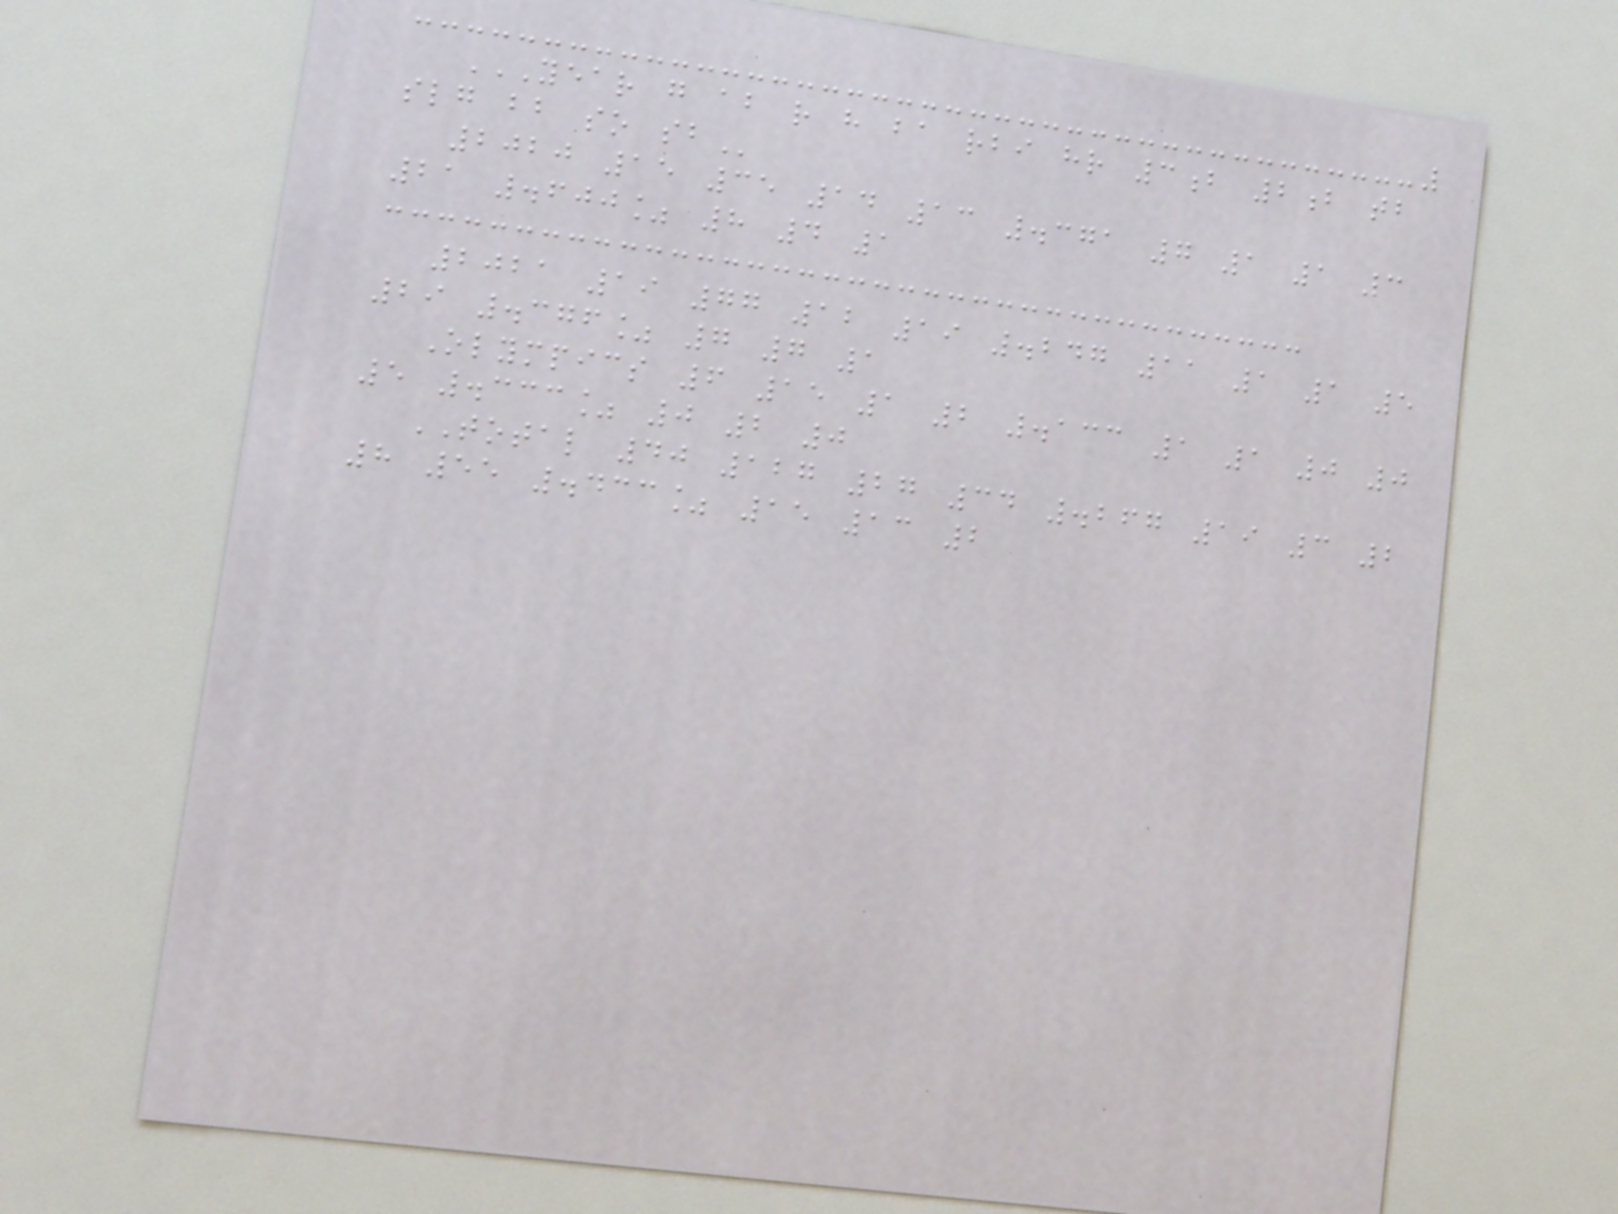YEAR G AB R H BA RBI HR 3B 2B TB
SLG BB SO SB
2020 15 35 14 13 .371 7 1 1 3
21 .600% 8 4 1
2021 19 77 12 19 .247 11 1 1 5
29 .376% 7 7 1
Olympics 6 15 1 2 .133 1 1 0 0
5 .333% 0 2 0
TOTAL 40 127 27 34 .267 19 3 2
8 55 .433% 15 13 2
